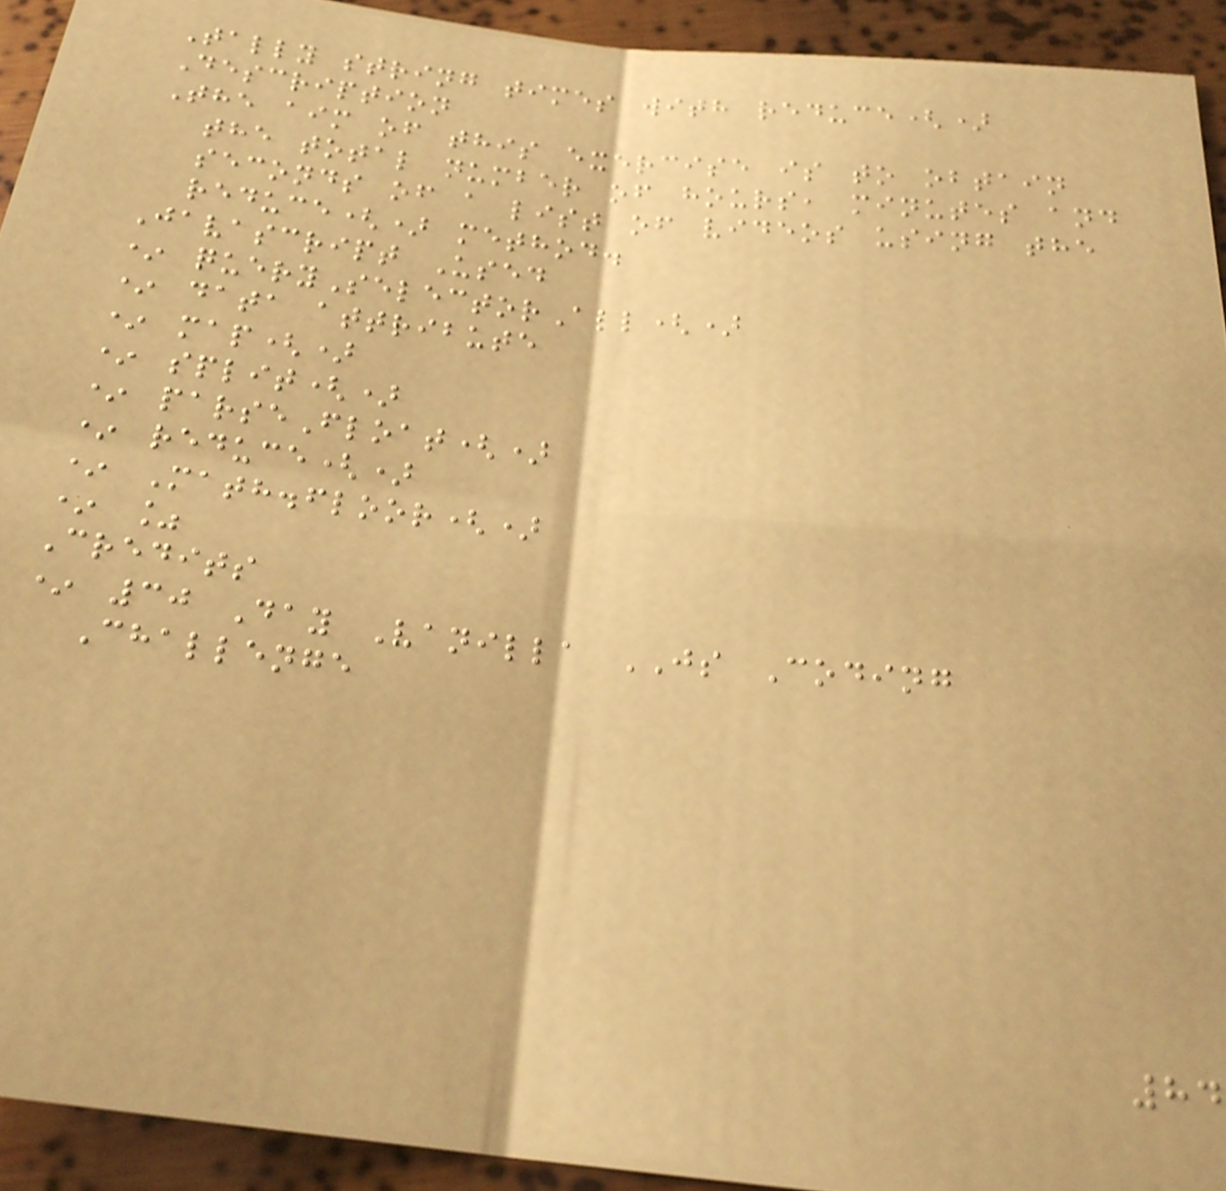Tally string times with reduce()
Description
The aim of this exercise is to obtain
the total number of hours, minutes and
seconds of a list of videos using the
reduce() method.
Javascript Used
* querySelectorAll()
* data attribute
* map()
* split()
* parseFloat()
* reduce()
* Math.floor()
* %
Credits
* 30 Day Vanilla JS Coding
Challenge
84
